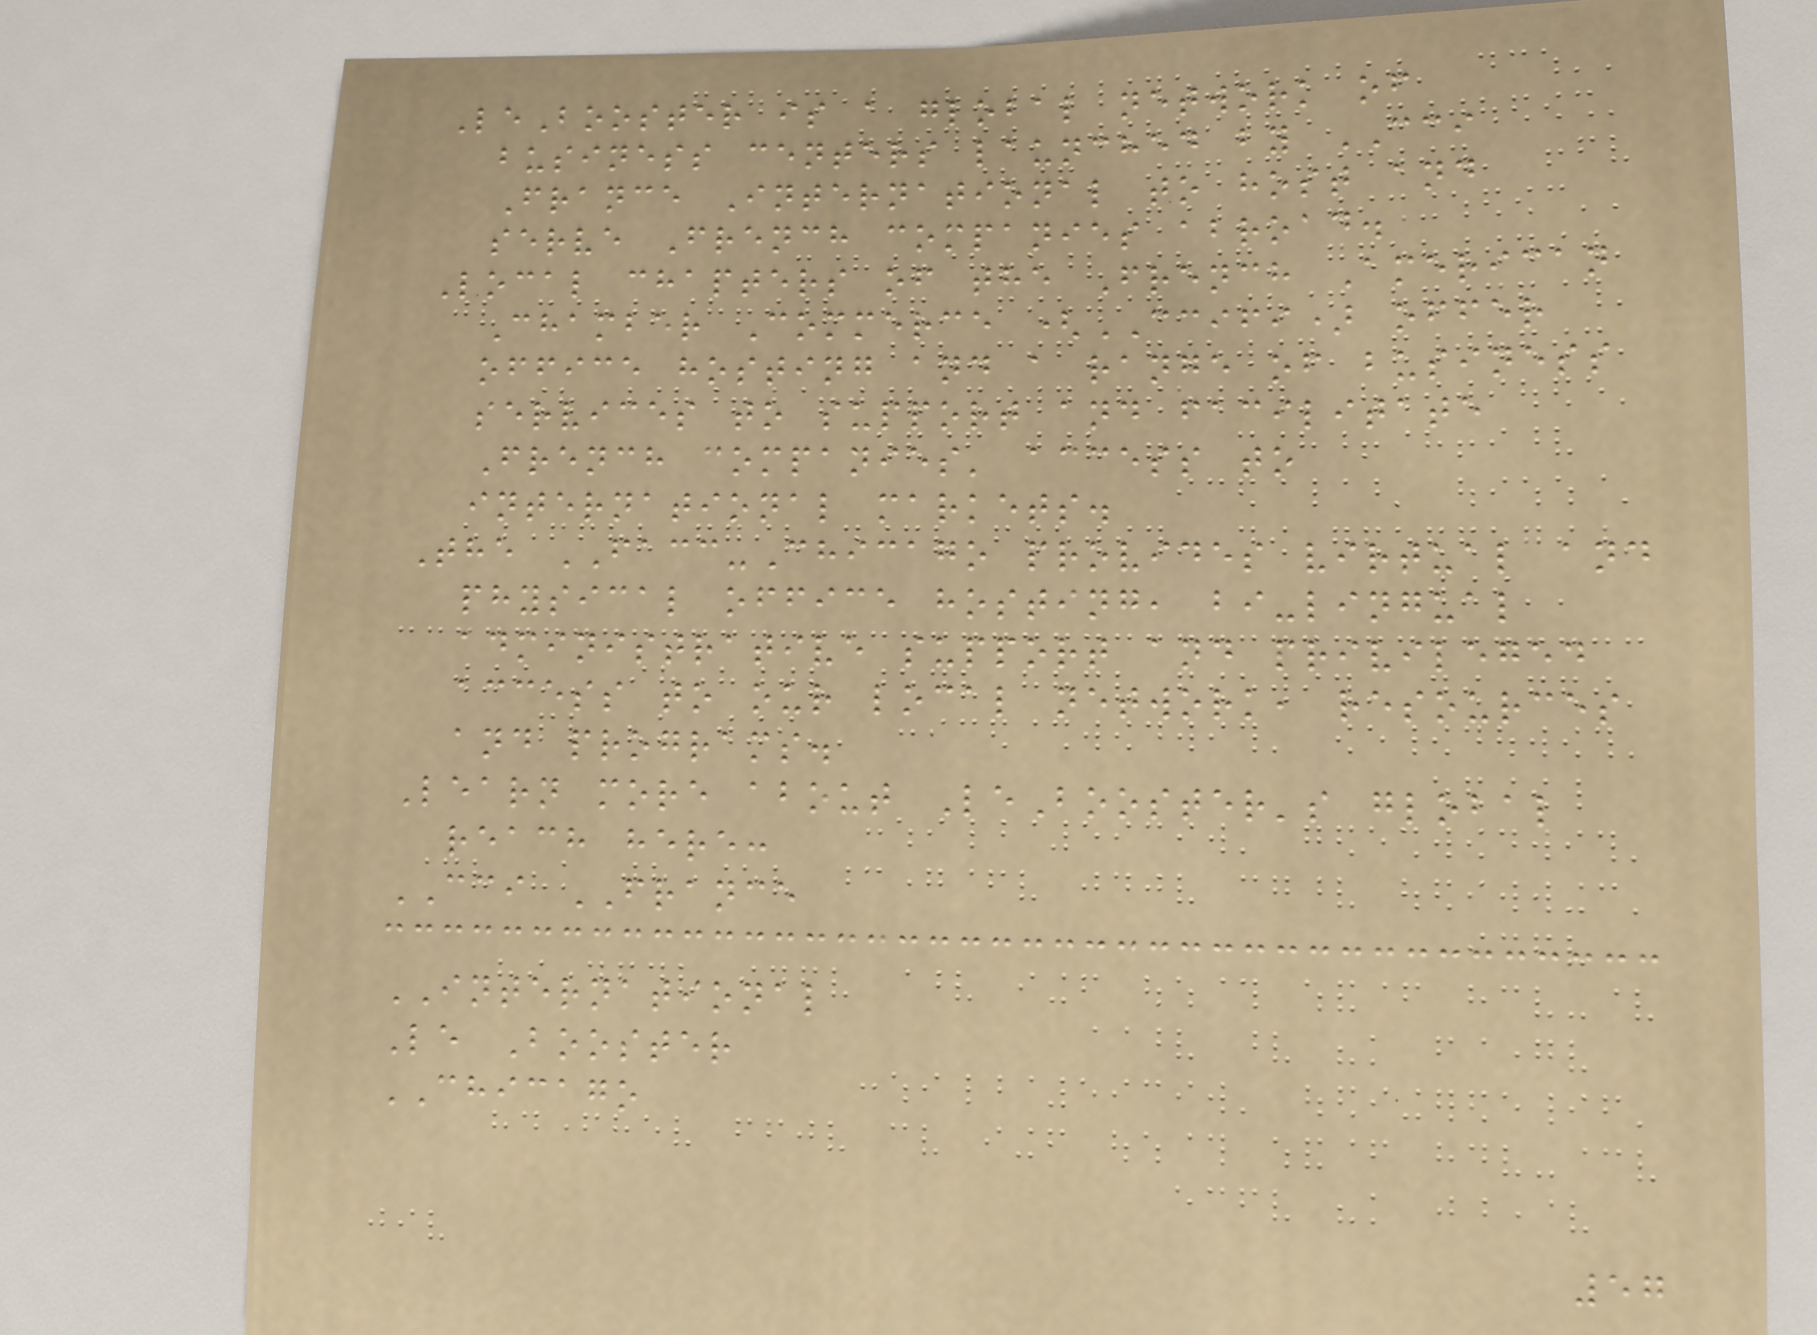LeBooster is a global network of
business centers launched by CCI
France International to host and
serve French companies abroad.
Local chapters of the French American
Chamber Commerce (CCIFI) offer
office hosting and a range of business
services to support and facilitate
French companies' access to
international markets.
The FACC-Chicago provides virtual and
physical office hosting, bi-lingual
administrative support and privileged
access to our local network, resources
and programs.
Learn more about LeBooster's global
reach here:
CCI FRANCE
INTERNATIONAL
Le Booster
CHICAGO
57
